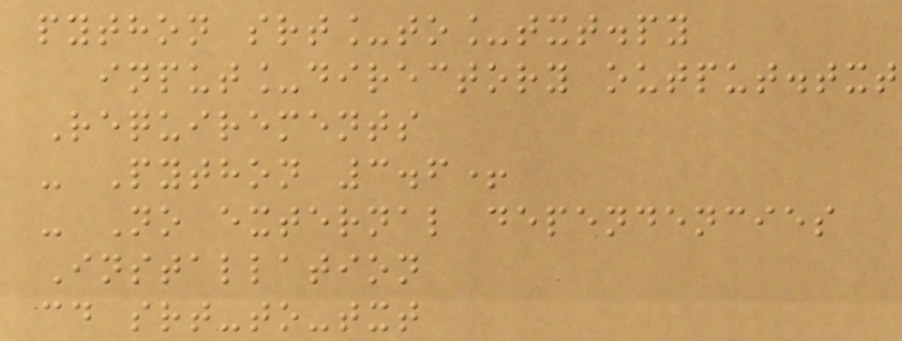python srt_to_txt.py
input_directory output.txt
Requirements
- Python 3.6+
- No external dependencies
Installation
cd srt-to-txt
